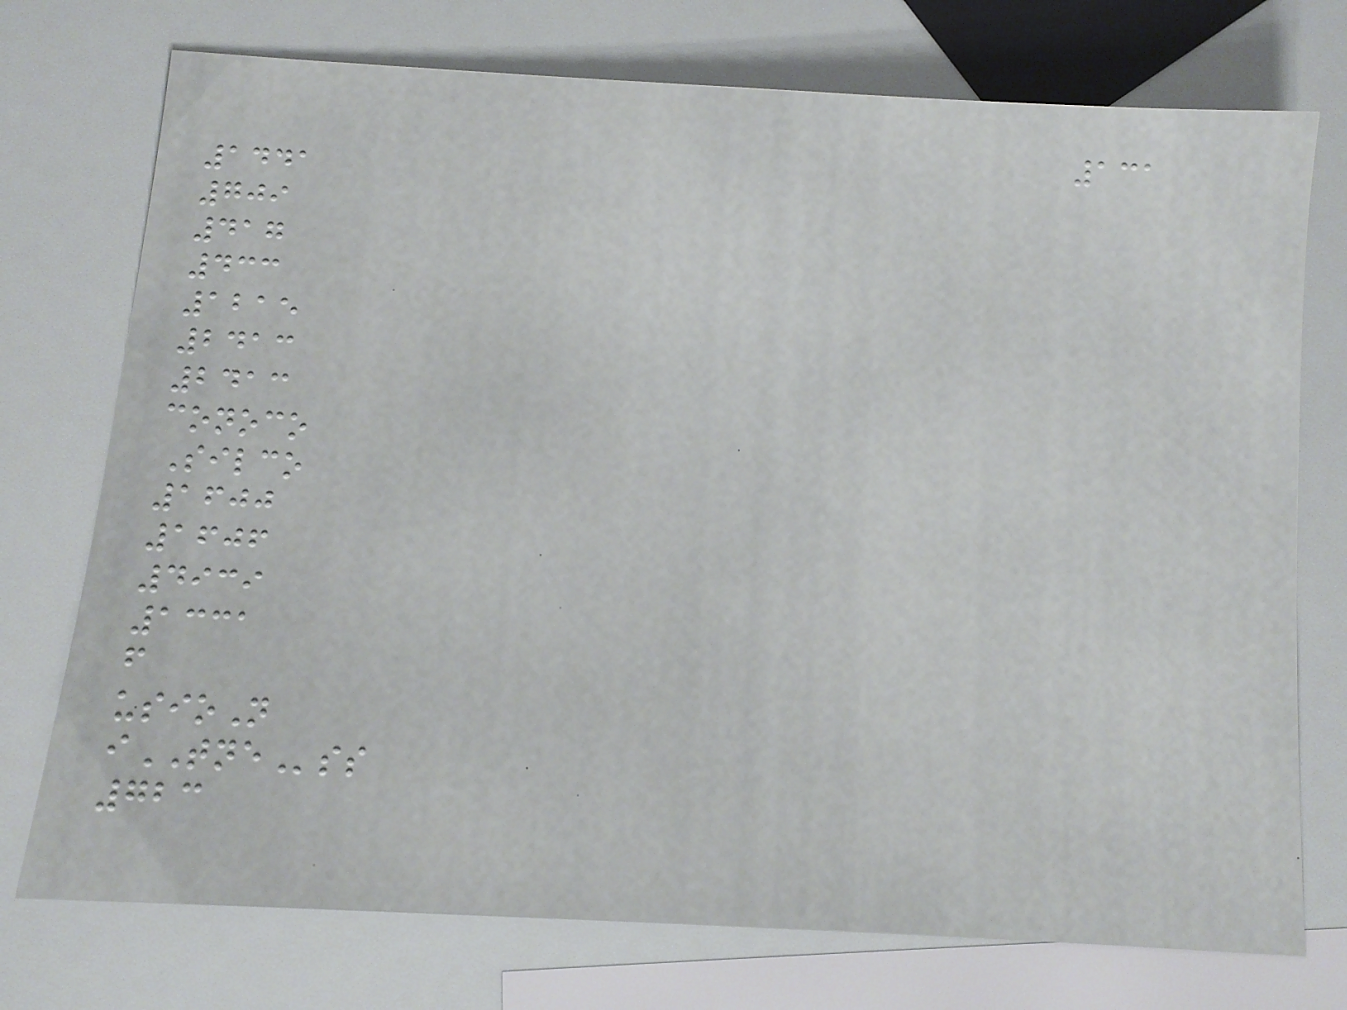131
1441
709
417
433
1215
2413
2413
conoco
Silco
1600
1606
4939
1331
f
usioN
iTNEss
723
